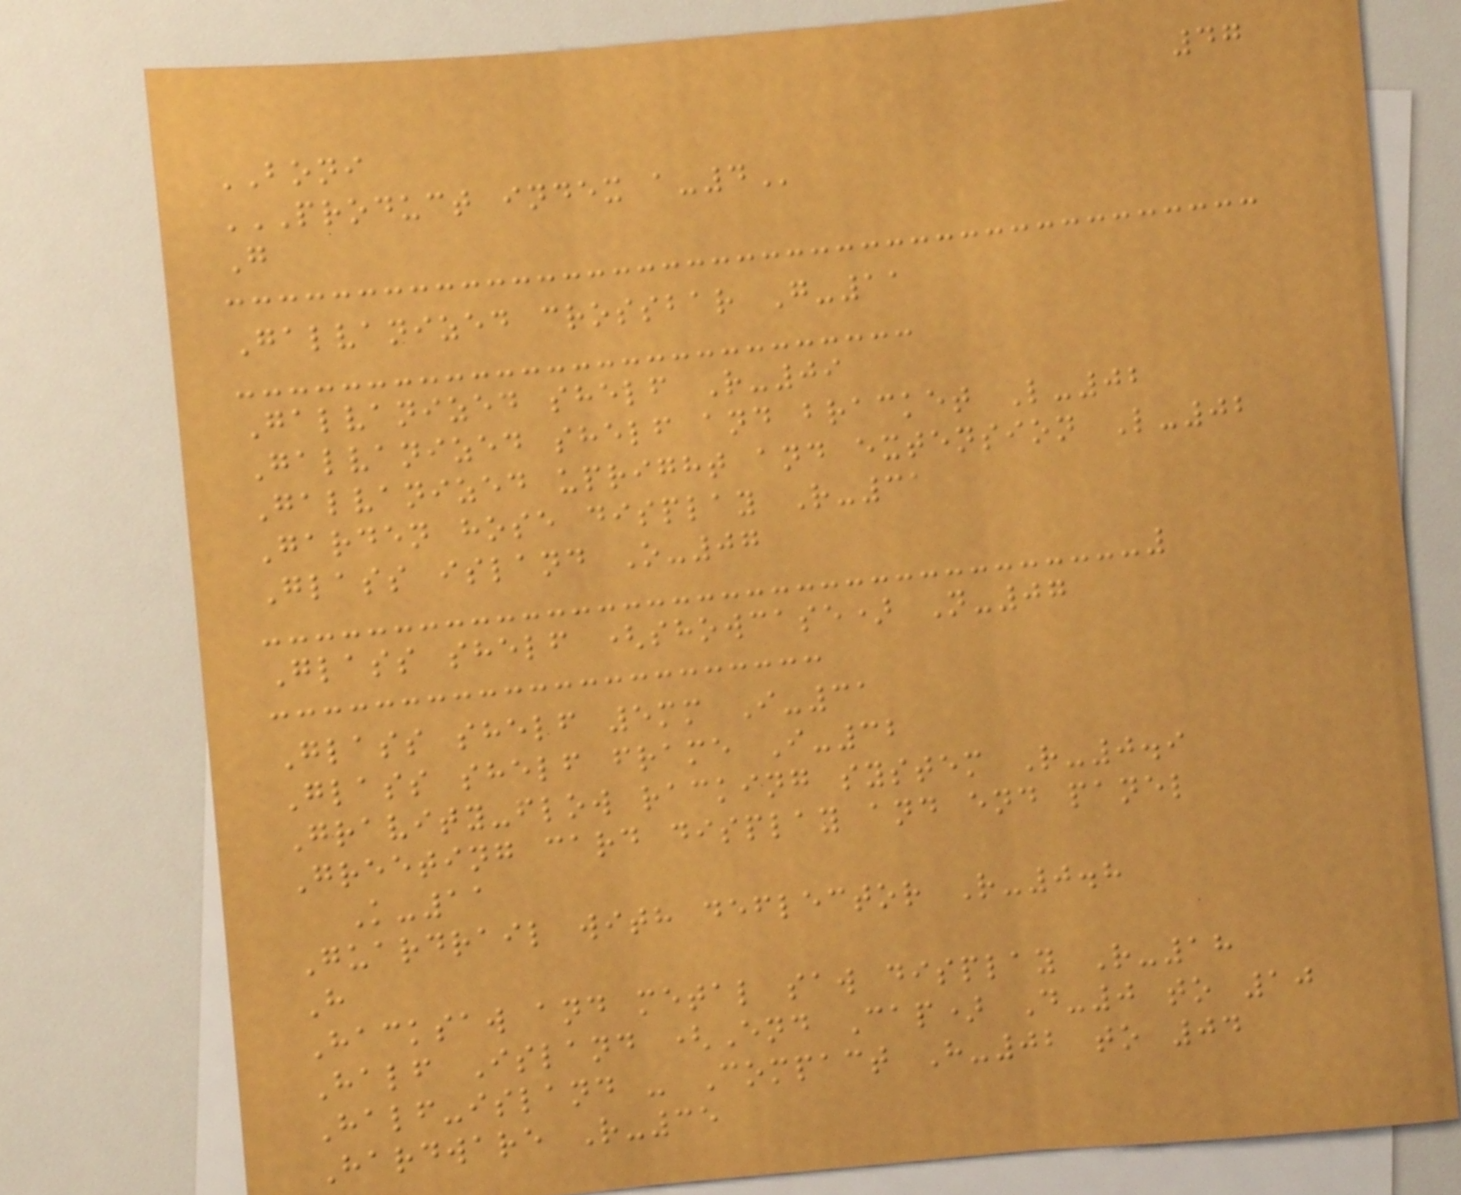47
BONI
PRODUCT INDEX A-4
G
Galvanized crossbar G-11
Galvanized shelf R-09
Galvanized shelf and bracket L-02
Galvanized upright and extension L-02
Garden hose display R-31
Glass island O-07
Glass shelf (showcase) N-07
Glass shelf 5mm I-31
Glass shelf frame I-32
Gravity-flow racking system R-0.9
Greeting card display and end panel
K-11
Guardrail with deflector R-0.8
H
Hacksaw and metal saw display R-18
Half Island (End Cap) D-0 to 10
Half-island - Compact H-02 to 04
Hardware R-35
